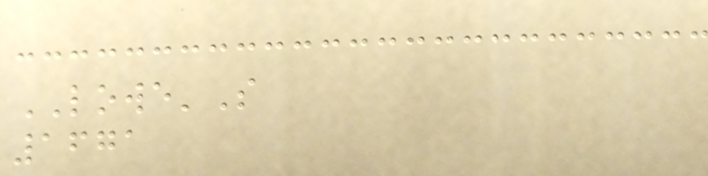LOWE'S
1671
